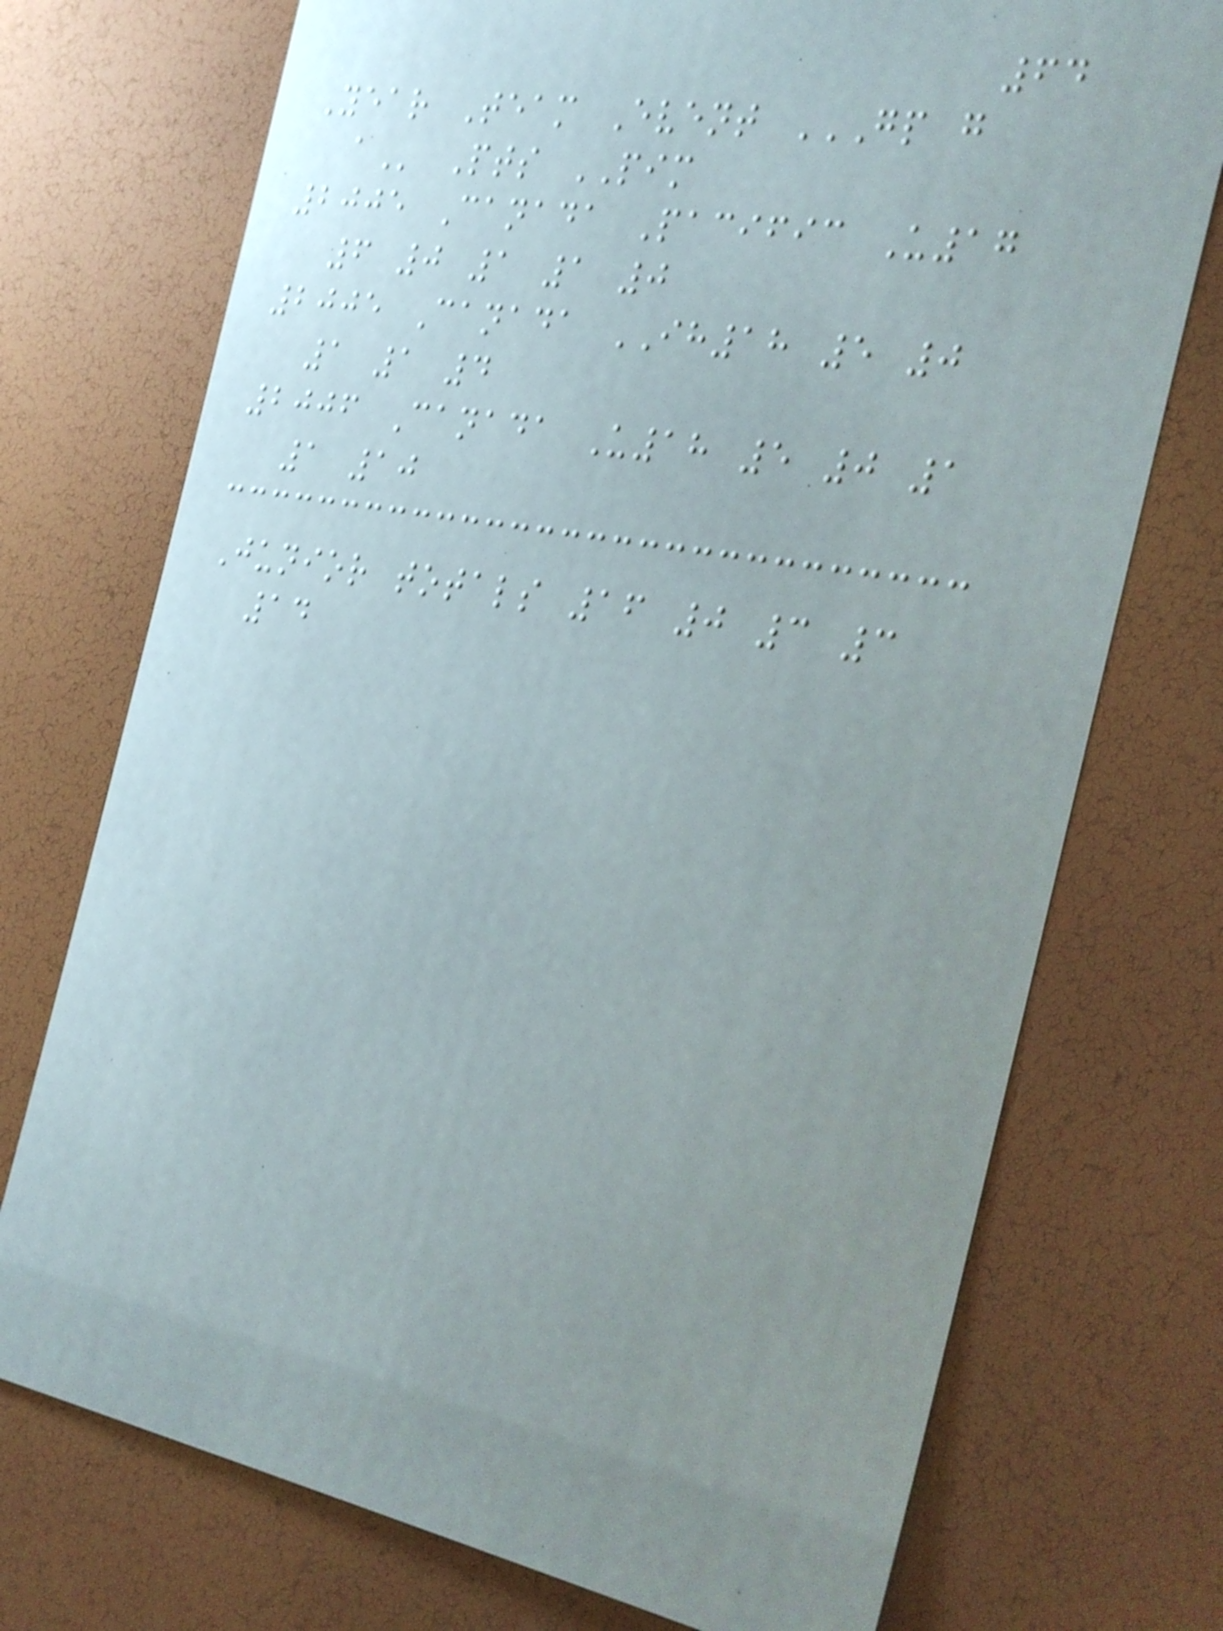64
Year Team Event GP G
A Pts PIM
2005 Canada Pacific U17
6 0 1 1 0
2005 Canada IH18 5 0
1 1 4
2006 Canada U18 5 0 1
1 10
Junior totals 16 0 3 3
14
